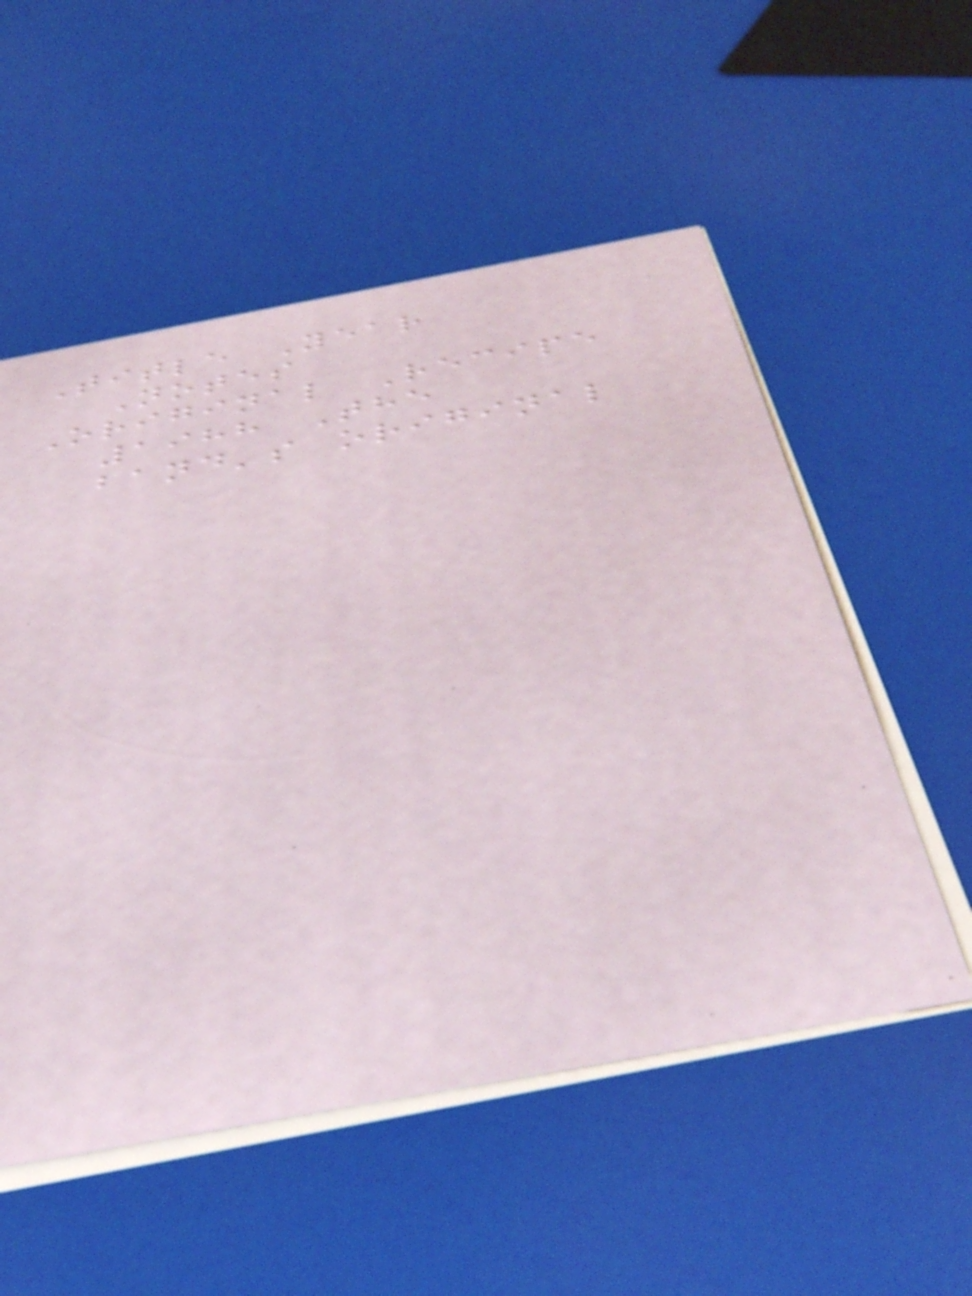Title Year
Notes
Original Recipe
1988 The
band's original
